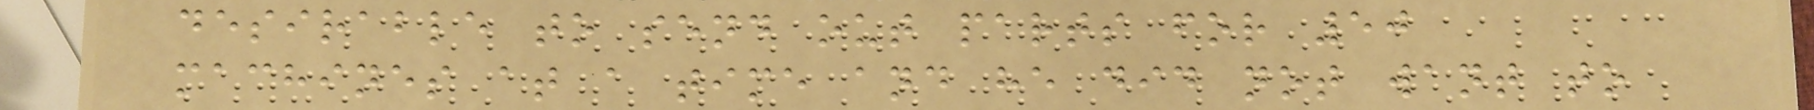desirable to send out parts for 50
machines at a time and he did not want to
